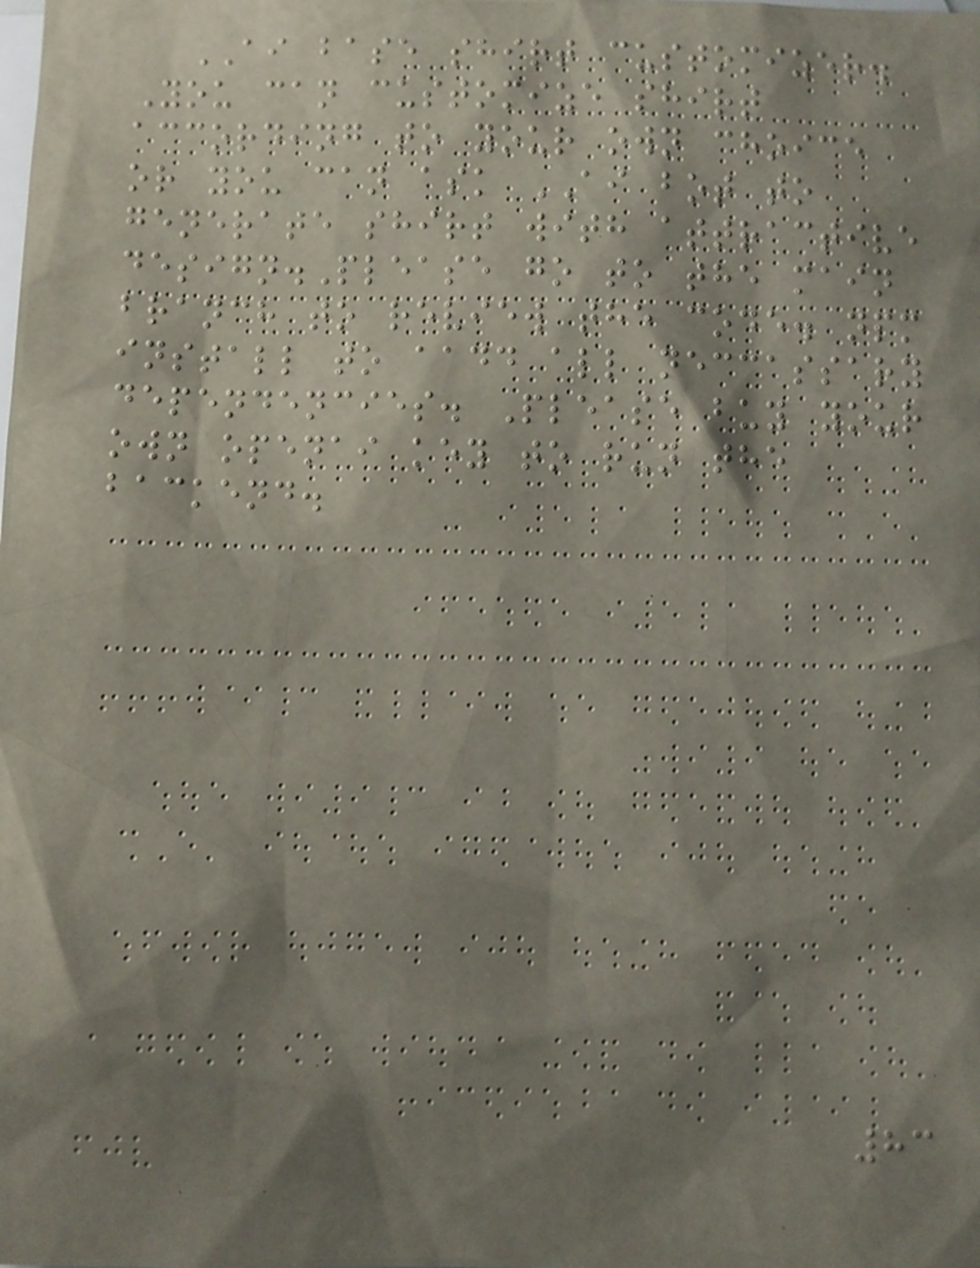AI base shirt customizer.
You can customize shirt
according to your own choice
or you can ask AI bot to
generate shirt with attractive
design.Please go to the main
branch to review the code. npm
install to aadd all neccassary
dependencies. Please buy your
own openai key to run the
backend.
83
